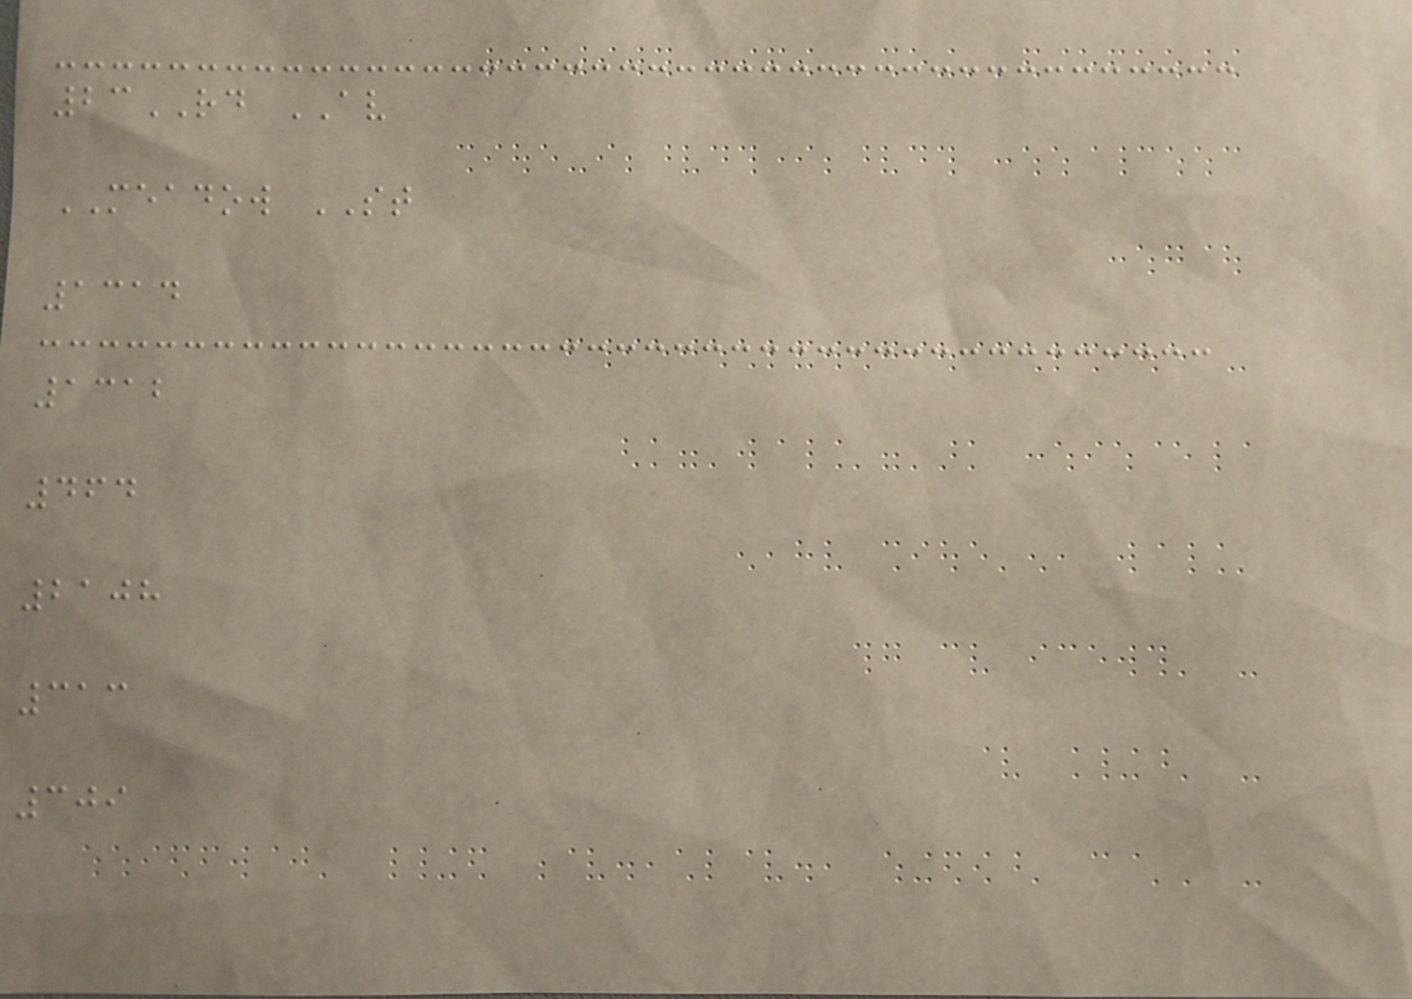23RD AV
MEADOW ST
1314
1312
464
2108
313
309
